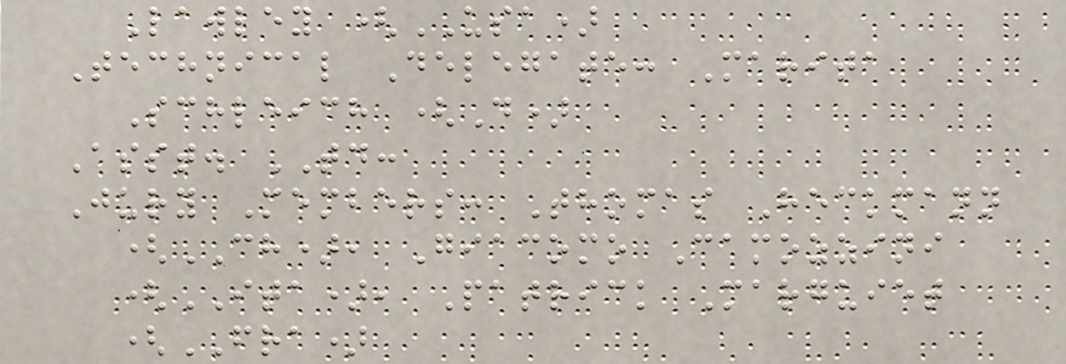Lawley (USA)
Technical Delegate: Marita
Schleich (D)
Asst. TD:
Jury Members: Thomas Heckmann
(CH), Giacomo Camozzini
(ITA), Patrick Marguiet
(FRA)
